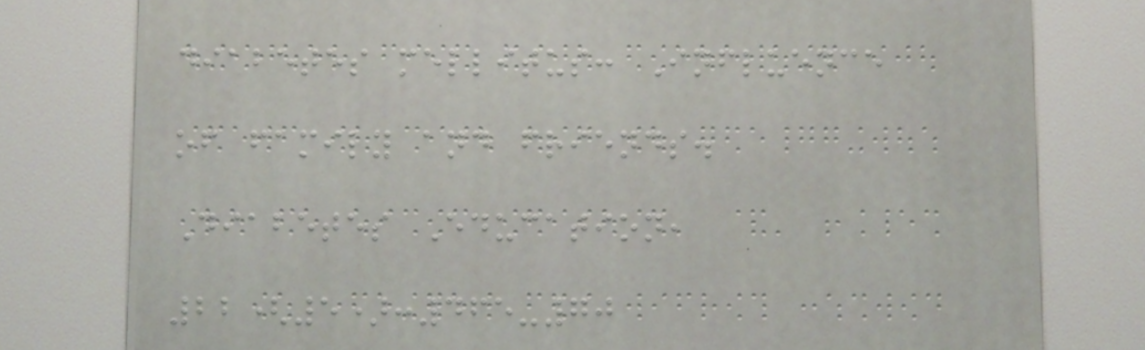diabetes mellitus: Influence
of family and friends.
Diabetes Education,
22(5):465-70
